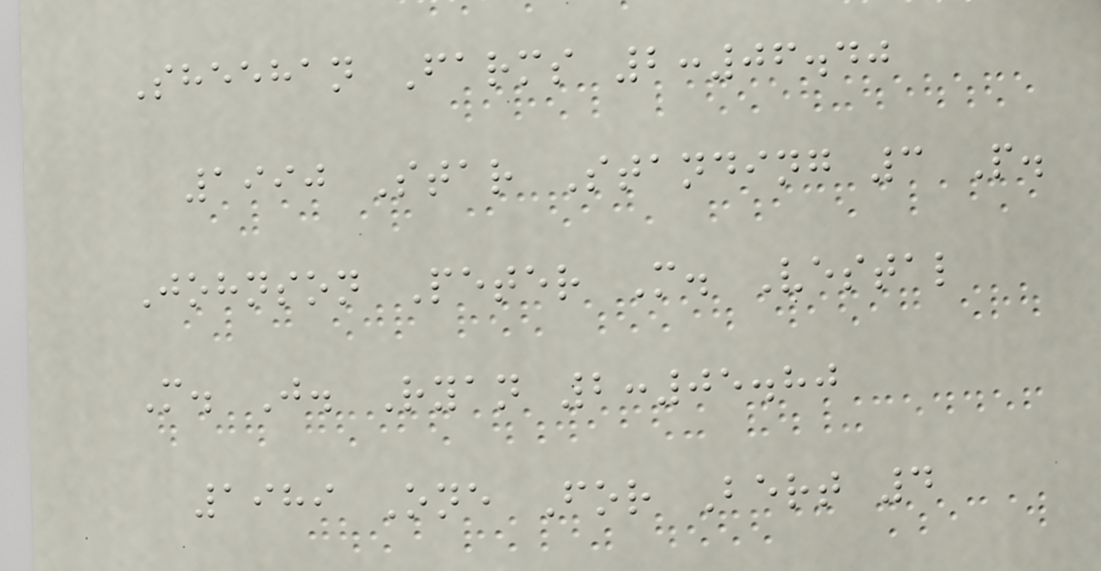Sheehan Farms 2:06.40
1990 Star Standing 3 P.
Johnson Peter M. Vestal
M. J. Ryan 2:05.80
1989 One For Bert 4
